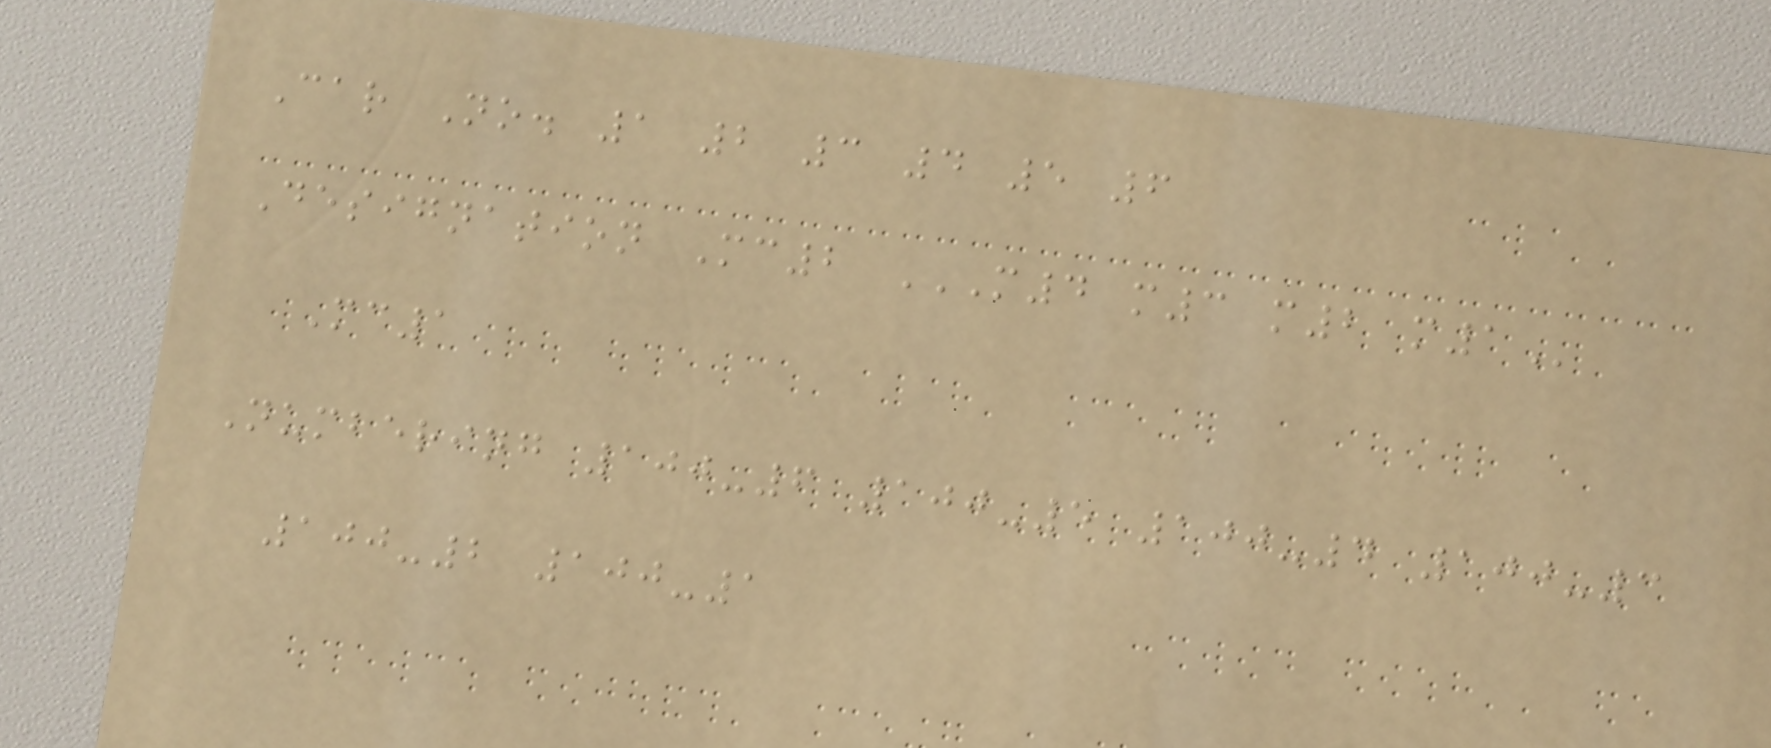Car No. 1 2 3 4 5 6
Designation Mc2 M4 M3 M2 M1
Mc1
Numbering 100-6 100-5 100-4 100-3
100-2 100-1
